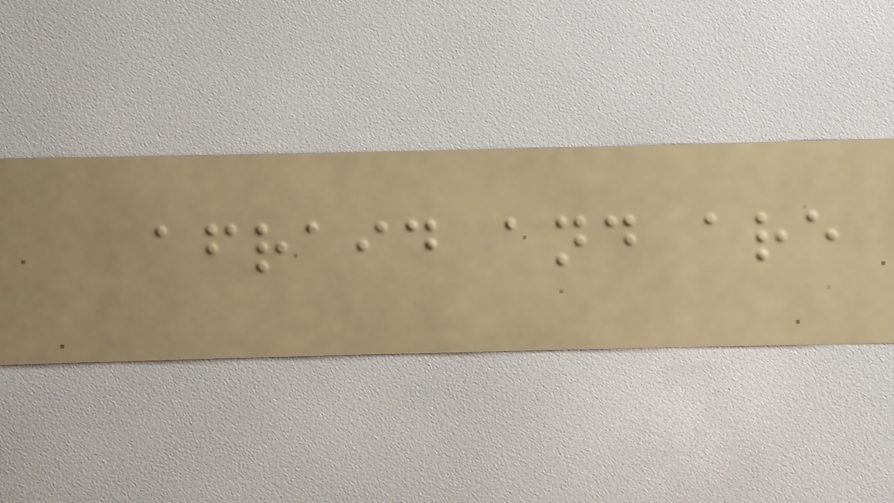afraid and are
